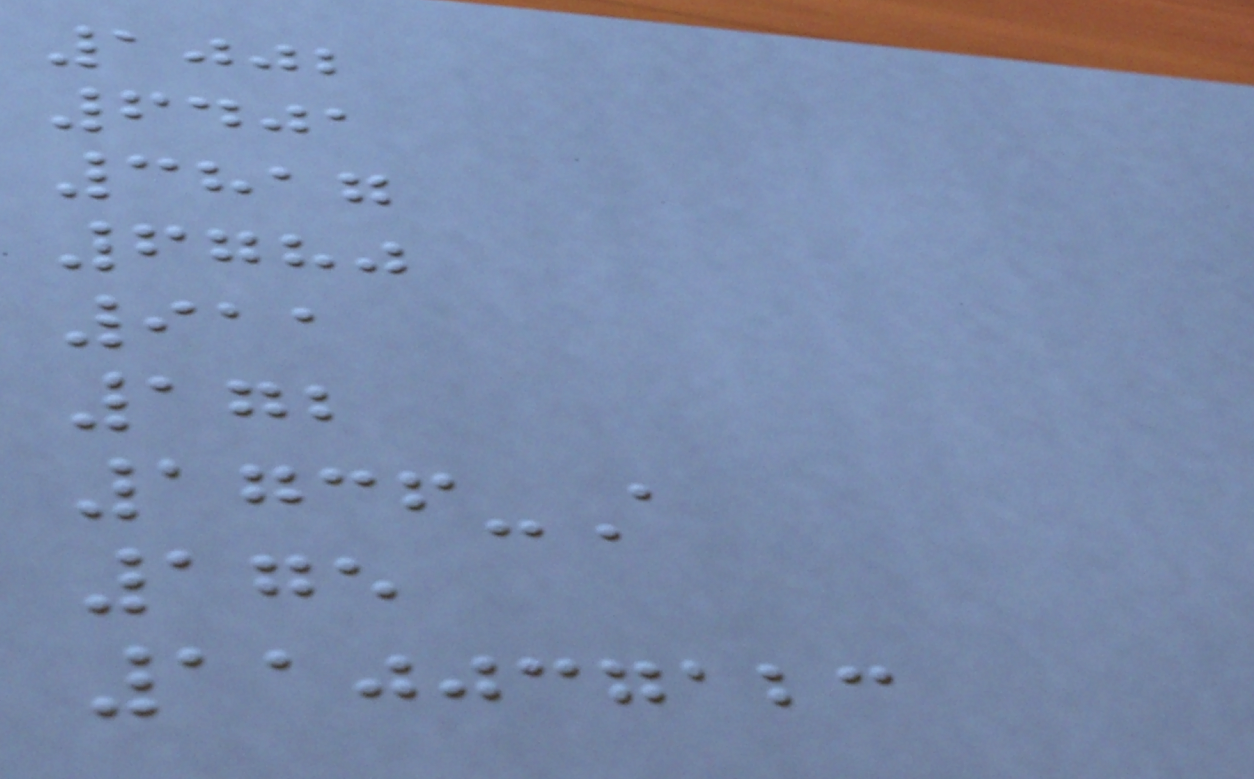1002
6401
3817
6780
911
172
1736-A
175
110037123
